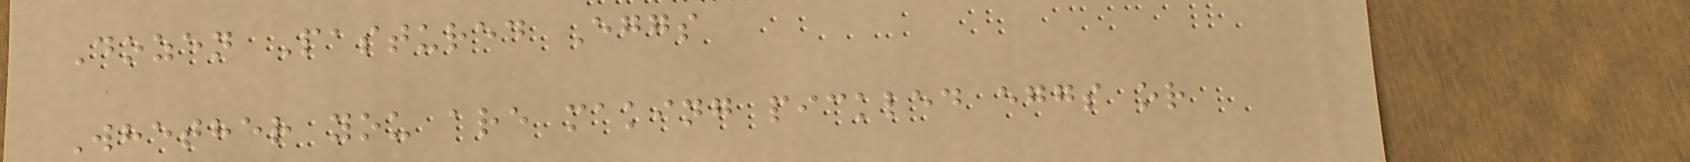Dozen Pastured Eggs
Whether you are making pickled eggs or
